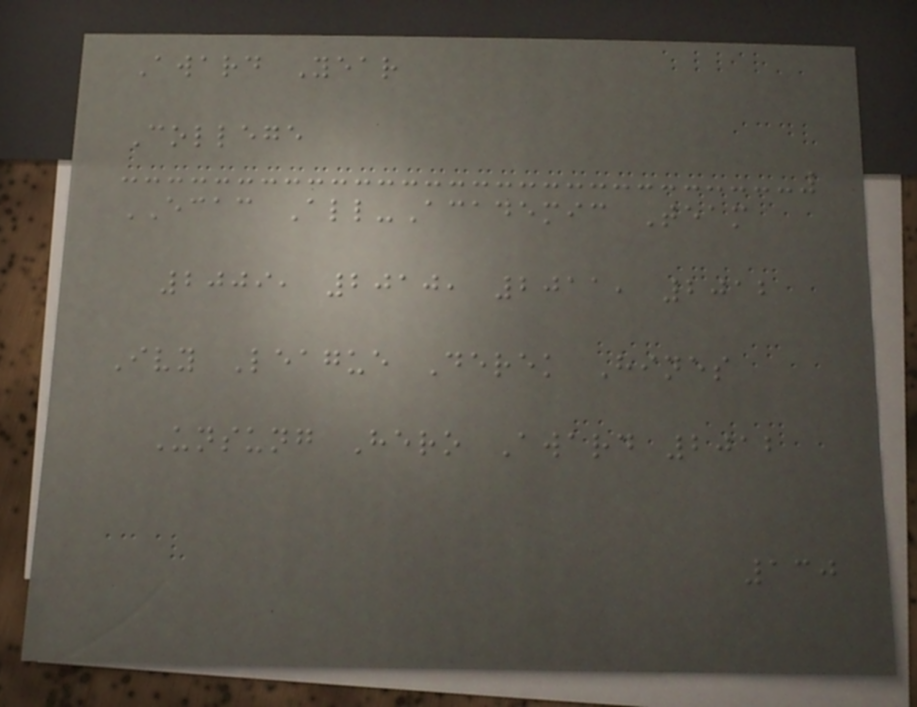Award Year
College
ECAC All-Academic Team
2009, 2010, 2011, 2012
Ivy League Derek Hines
Unsung Hero Award 2012
130
